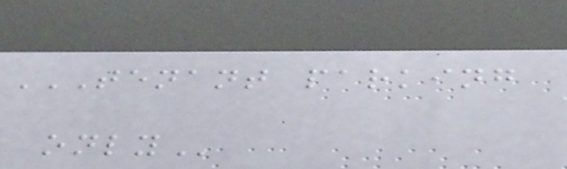TENANT PARKING
ONLY
